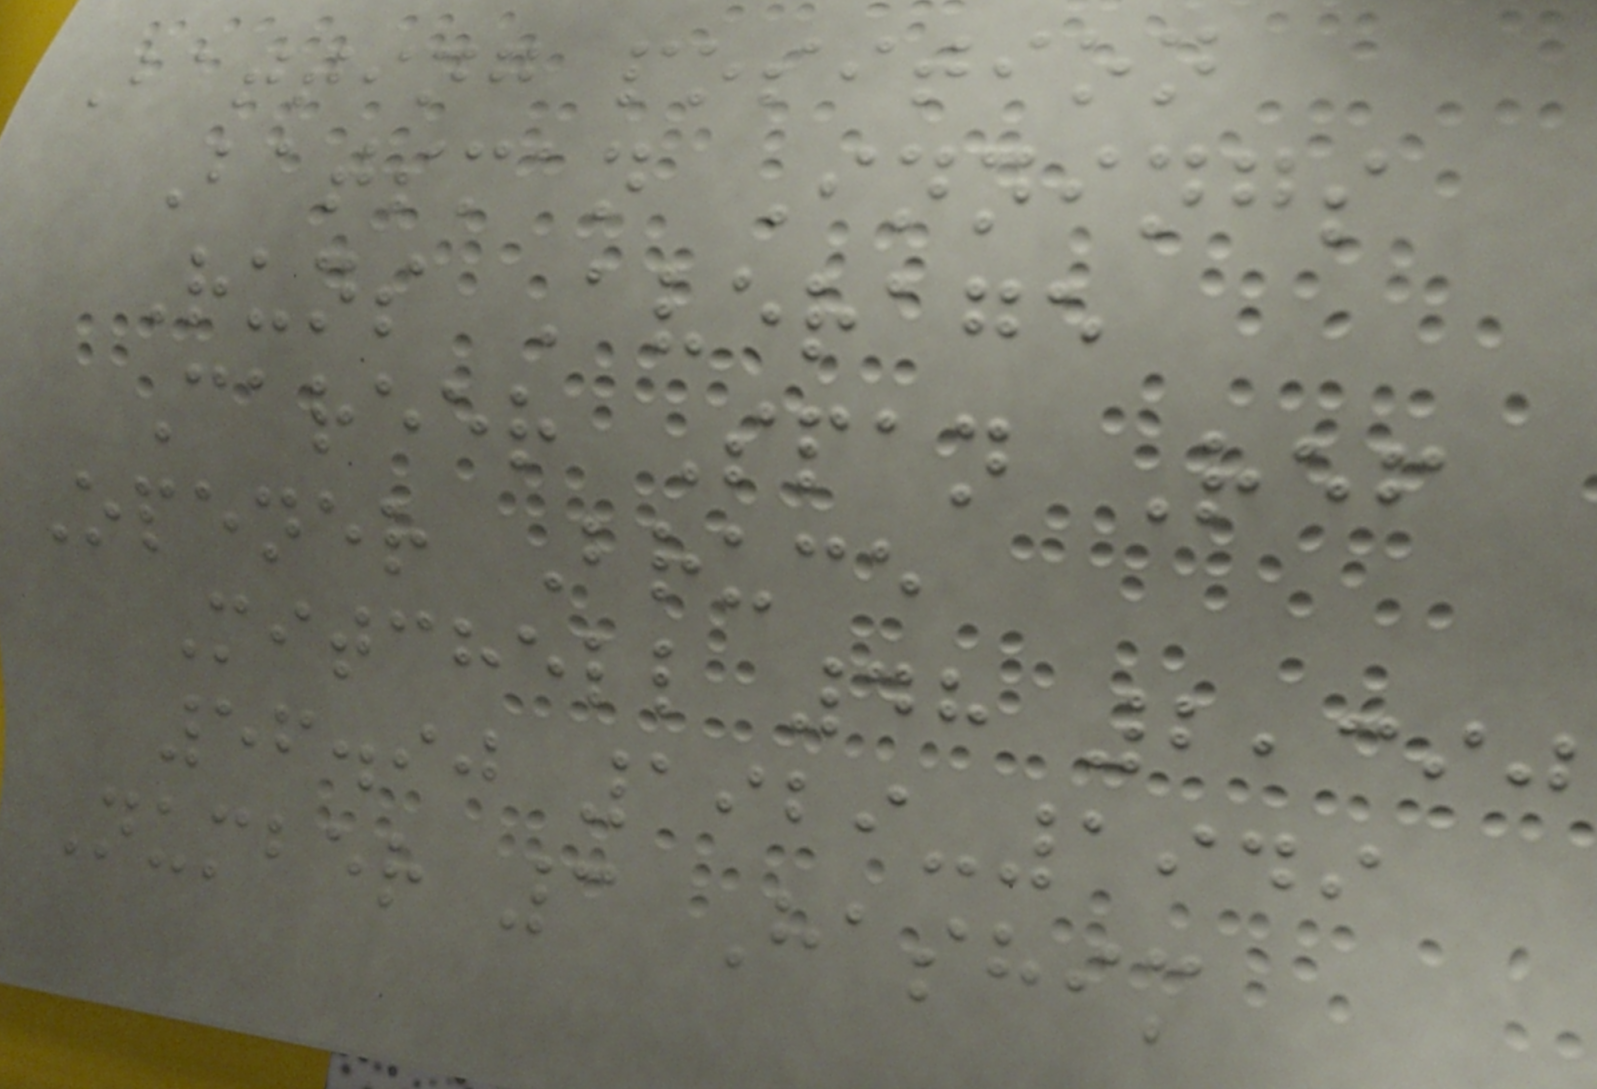Batting position
Batsman Innings
Runs Average
Career Span Ref
Opener Bruce
Mitchell 48 2,390
56.90 1929-1949
Number 3 Hashim
